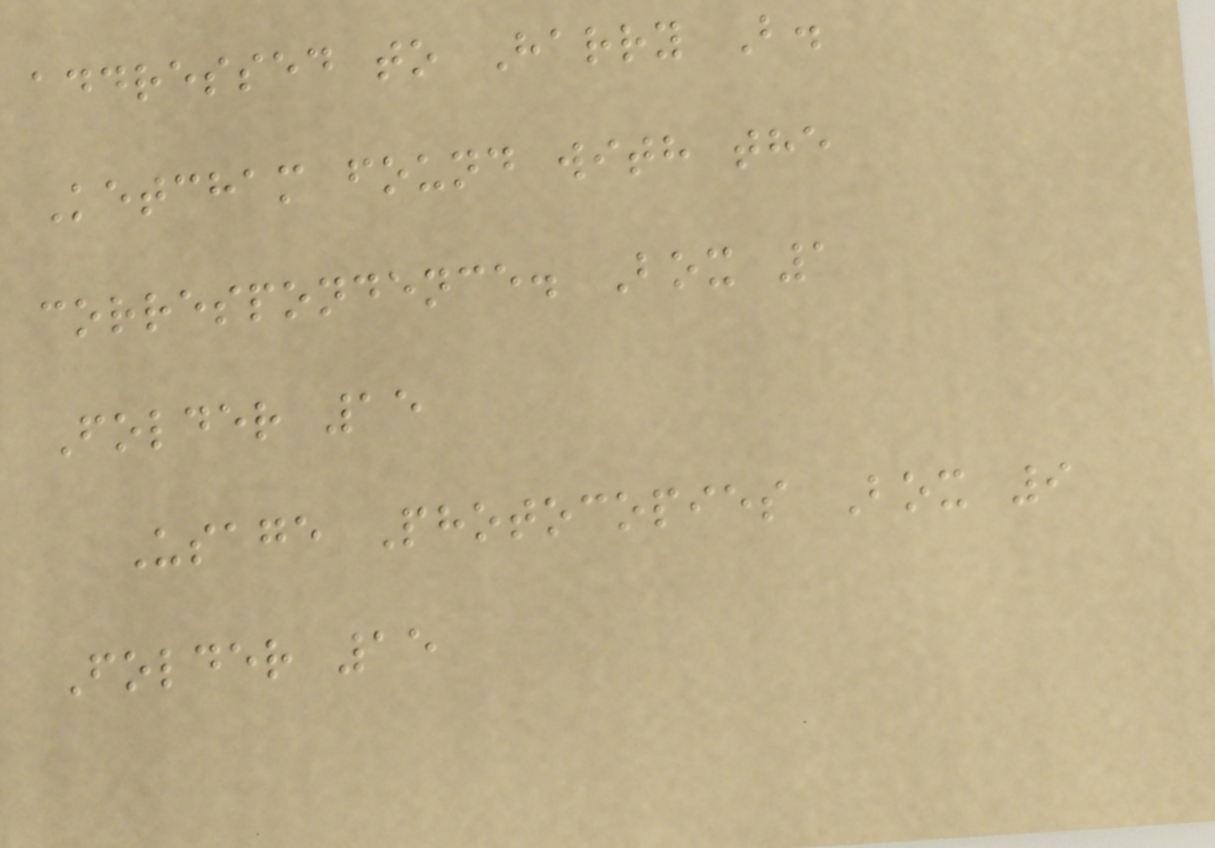addressed to Harry B.
Ketcham found with the
correspondence. Box 1
Folder 15
Usage Photocopies Box 9
Folder 15
